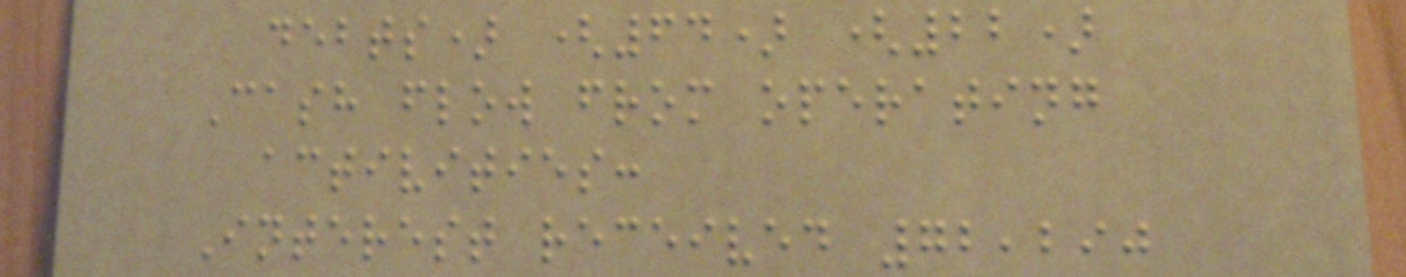debts) (64) (22)
Cash flow from operating
activities:
Interest received 72,290
